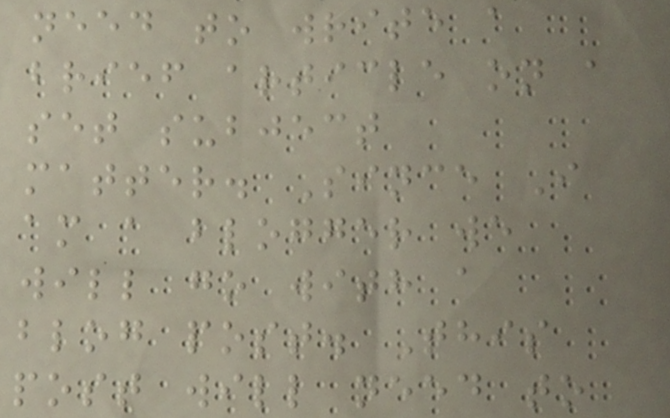need to write a
brief article on a
set subject
matter. Since I
am a blogger we
will go with a
blog post. This
post will need to
